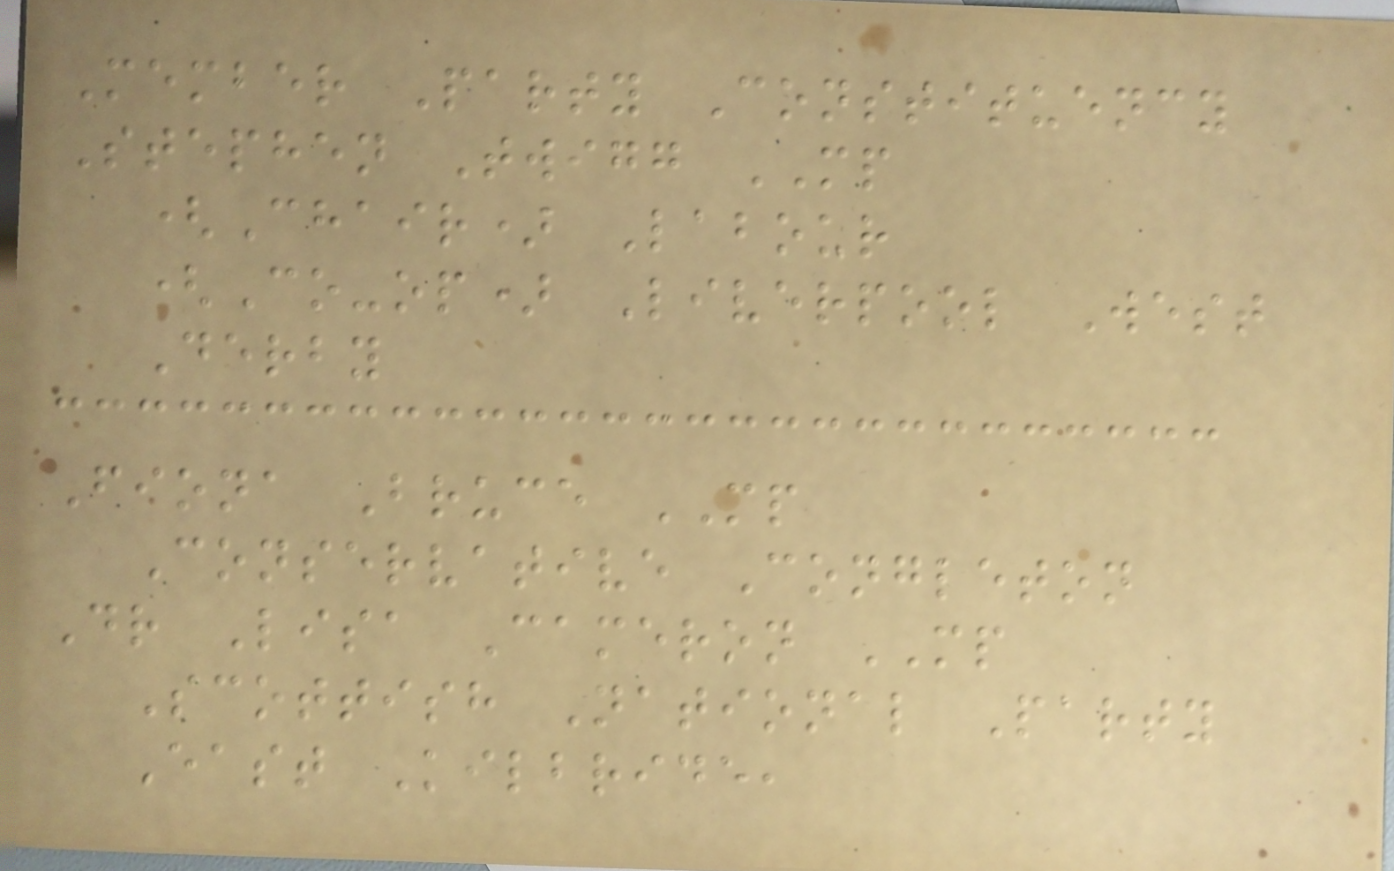Member Party Constituency
Stephen Twigg MP
(Chair) Labour
(Co-op) Liverpool West
Derby
Fiona Bruce MP
Conservative Congleton
Dr Lisa Cameron MP
Scottish National Party
East Kilbride,
